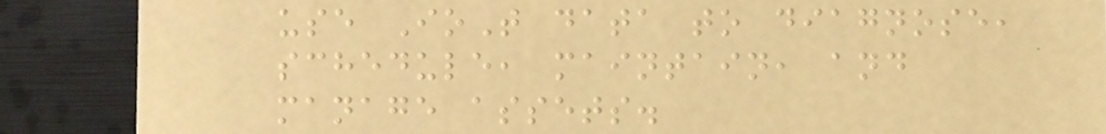use IoT data to diagnose,
schedule, maintain, and
manage assets.
